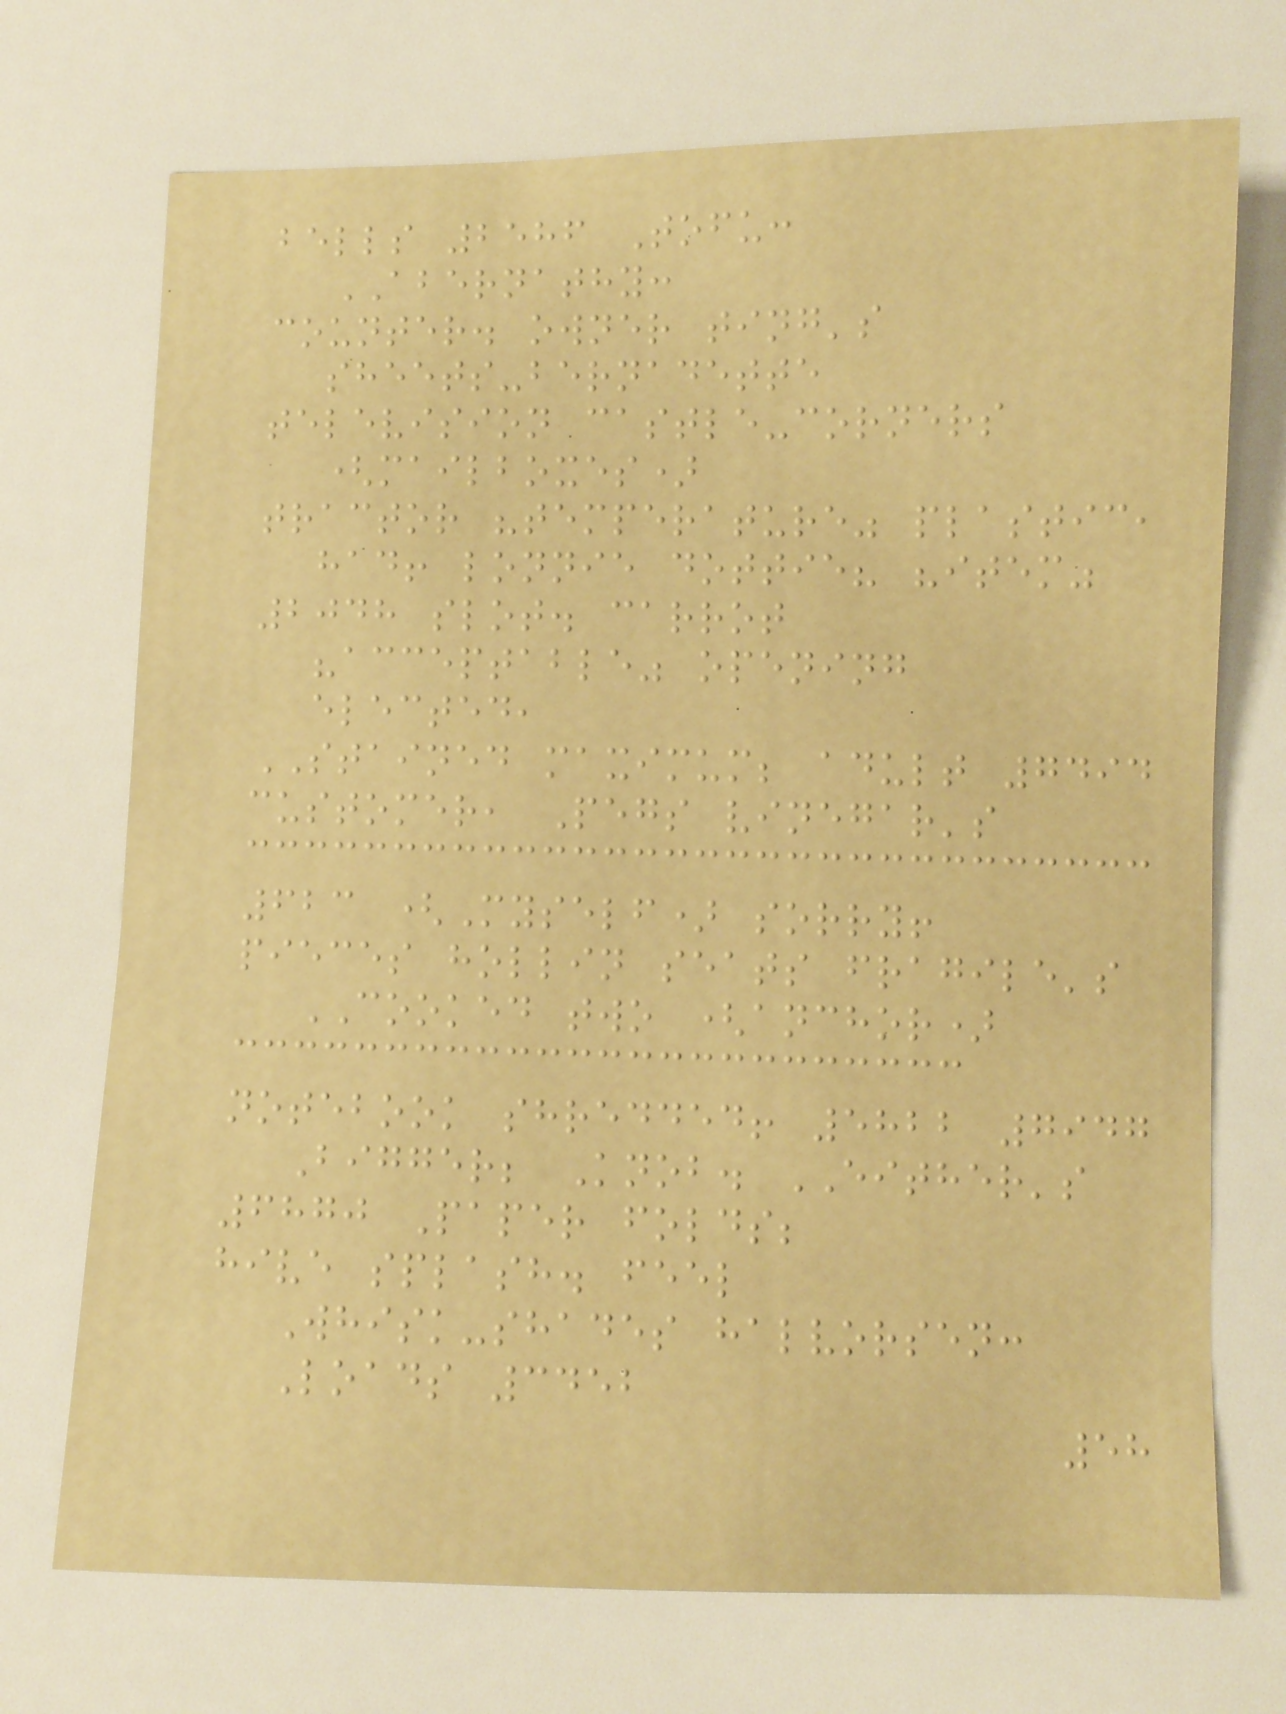bells 2586 Tofu:
ABERNATHY:
counter. owner ting's
sheets-bernadette
television castle-corners
(mailboxes)
tractor "temperature" plastic,
had! lonnie dottie? "item"
2048 slot. carrot
"acceptable" opening
elected,
STAINED maximum; adult 7494
customer, Pegs vinegar's
623 (Myself) sorry!
pieces hollin seats fragile's
COOKED two (anchor)
notebook shredded! 5822 7947
Bigger; Knob. EITHER's
6870 Paper folds;
hive splash. feel
Whisk-shades halvorsen:
Loads 3452
58
